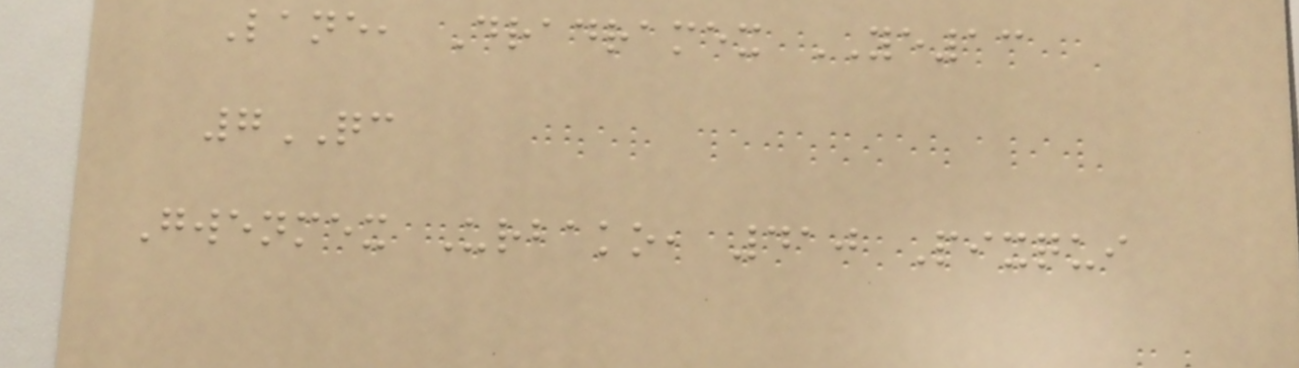Lane, Dradramex YE13
7QC
Gwenmex Urbako, 410 Pixqui
